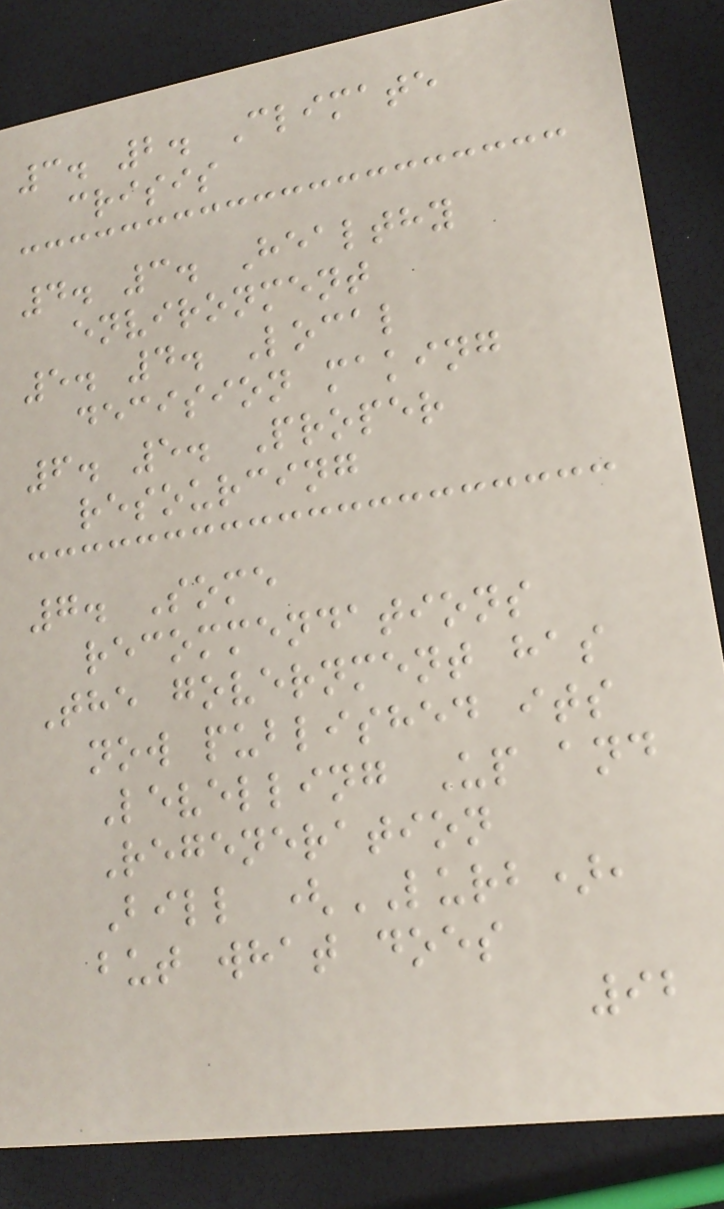3. 2. Climate
crisis
4. 3. Healthy
environment
5. 4. Local
decision making
6. 5. Proper
resourcing
7. Some
recommendations
The government has
now published its
Levelling Up and
Regeneration
Bill (LURB),
but what does
92
